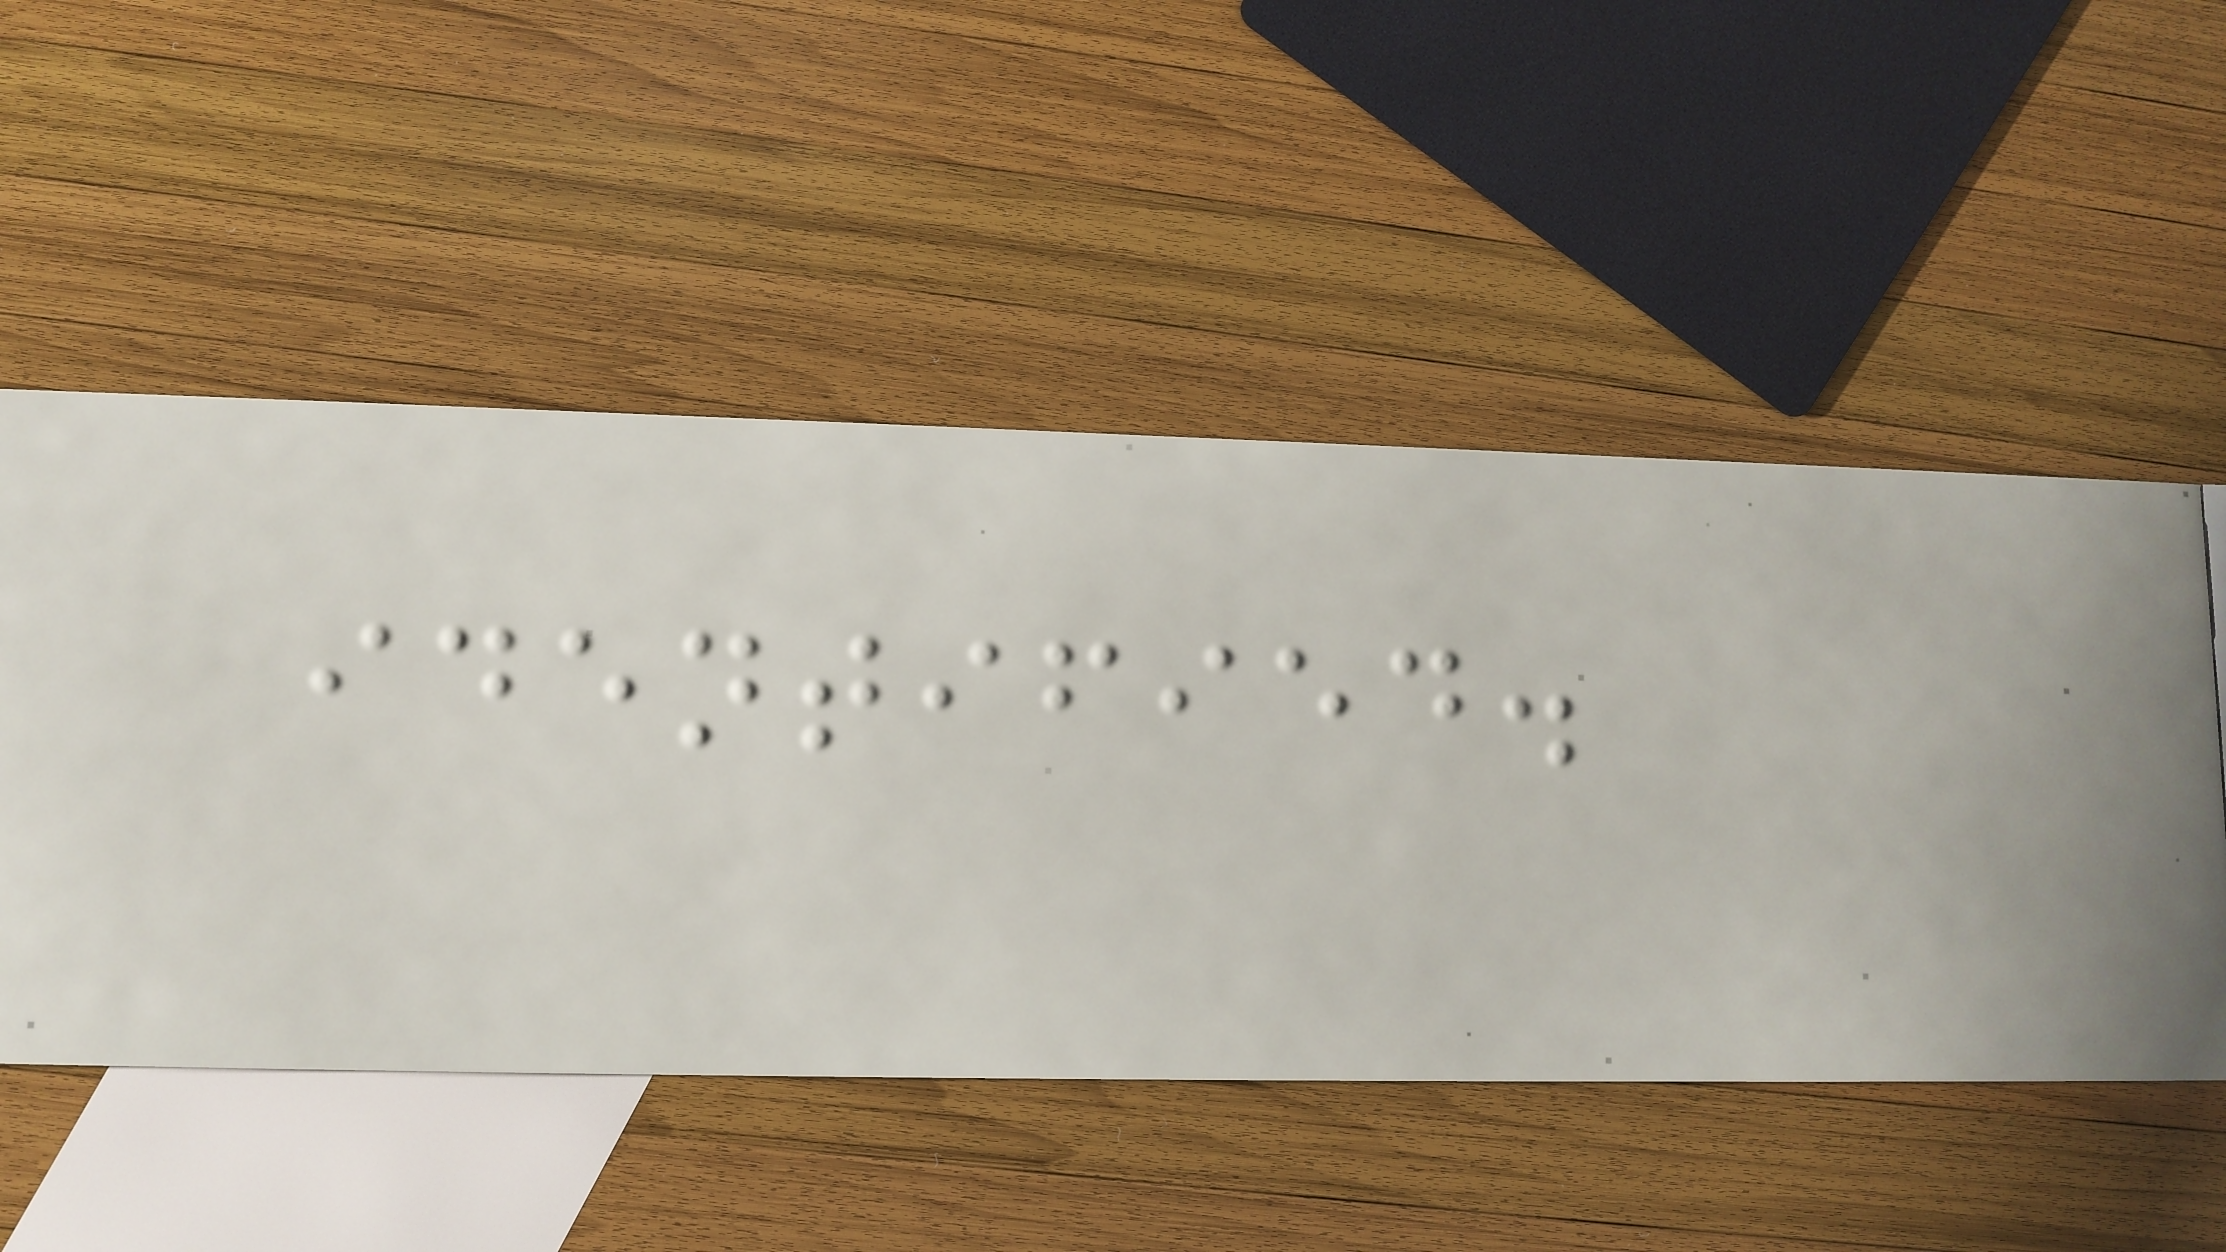identified.
